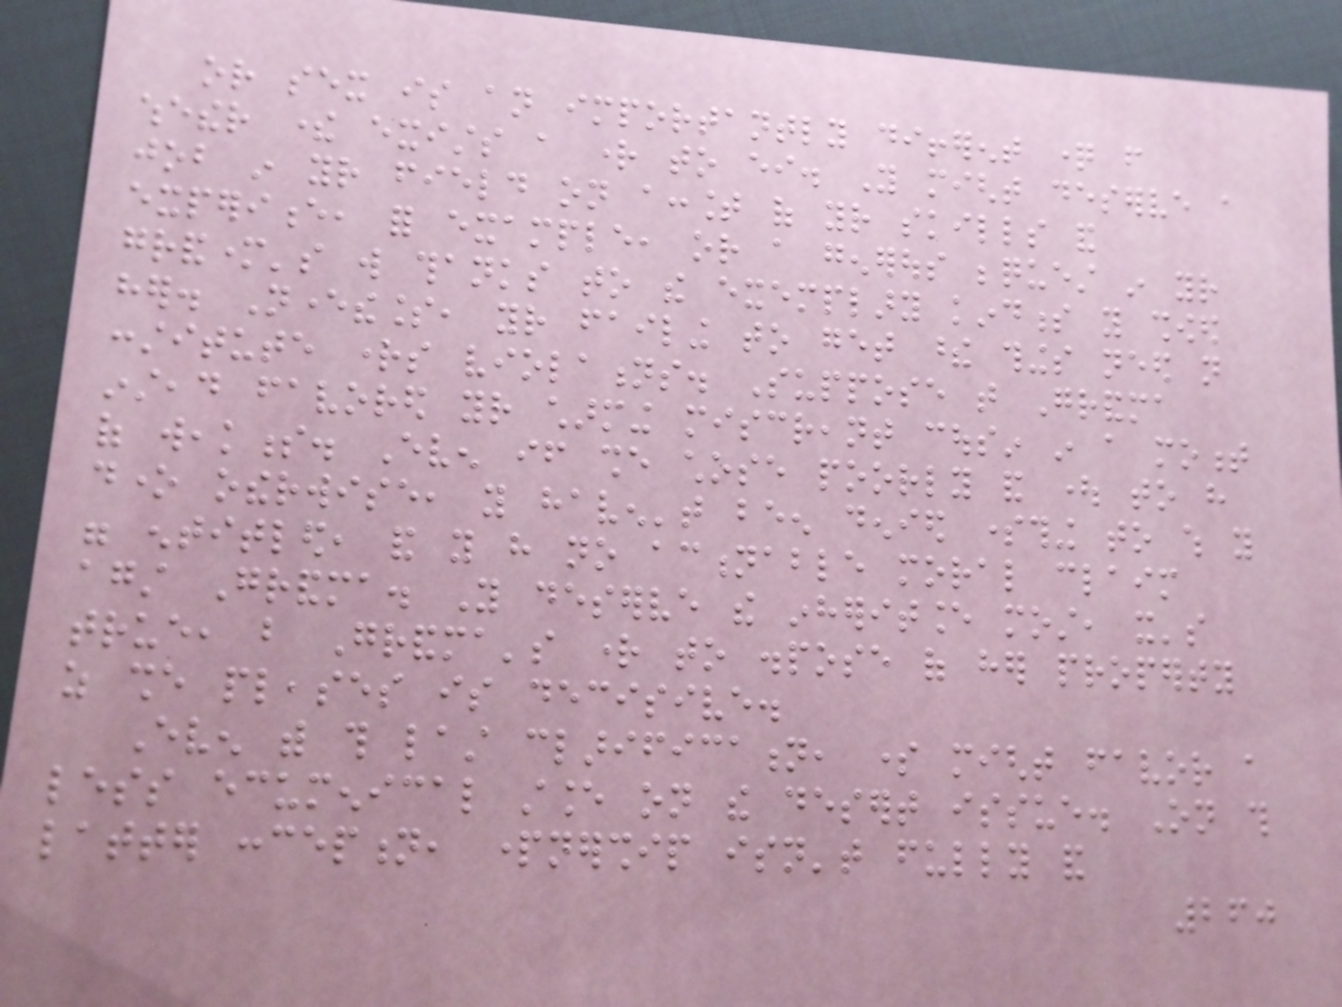or sex is an importantly different question from
whether there exists a right to either. You might deserve a
job in your field on account of your skills and
experience, for example, or a generous bequest in your
grandmother's will thanks to the exemplary kindness you showed
her. Nevertheless, your failing to get these things need not
constitute rights violations. Suppose that Grandma
instead favored your charming miscreant cousin in a moment
of weakness. Even if she chose poorly and ought to have
done otherwise, you haven't been denied something to which you
were entitled, and you have no actionable moral claim
against Grandma. You deserve the inheritance most, it's
true, but Grandma's right to dispose of her property
as she pleases is decisive.
Even with this last clarification, some might favor a
less ecumenical stance on the desert issue. On this
latter conception, partnership isn't fully and
260
